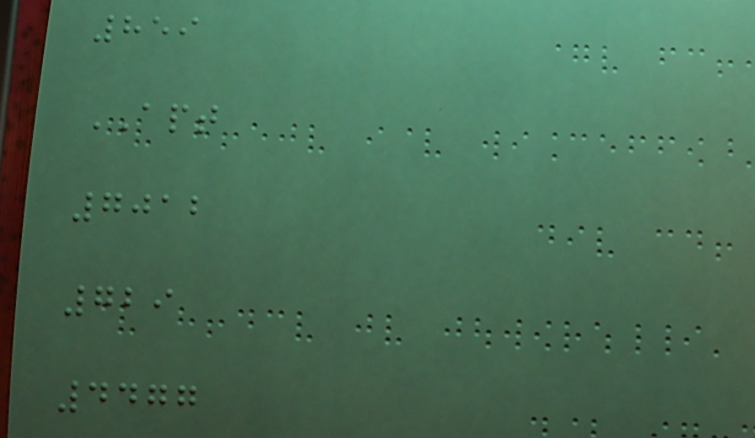859
APT
7012
729
4477
